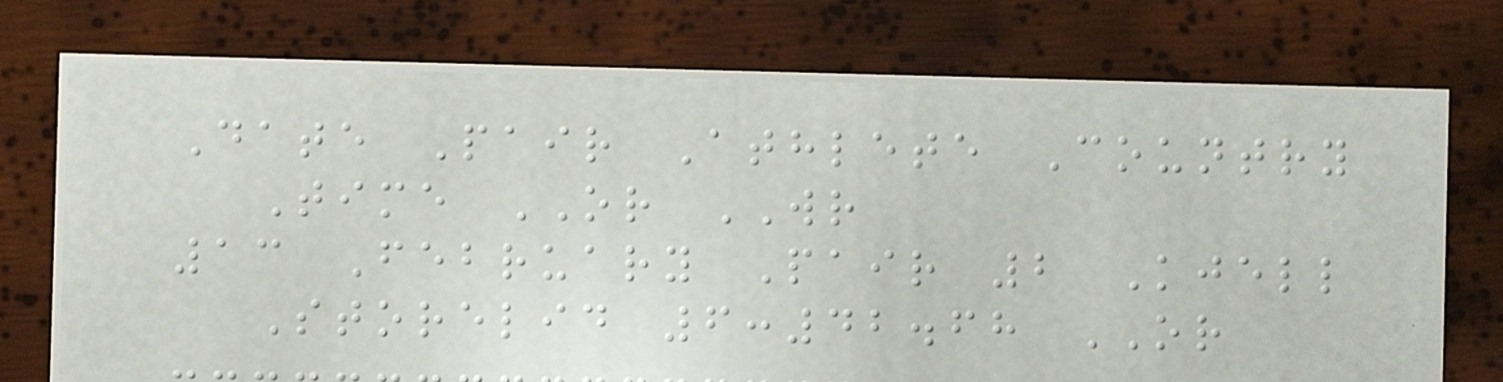Date Pair Athlete Country
Time OR WR
13 February Pair 2 Kjell
Storelid 6:42.68 OR
